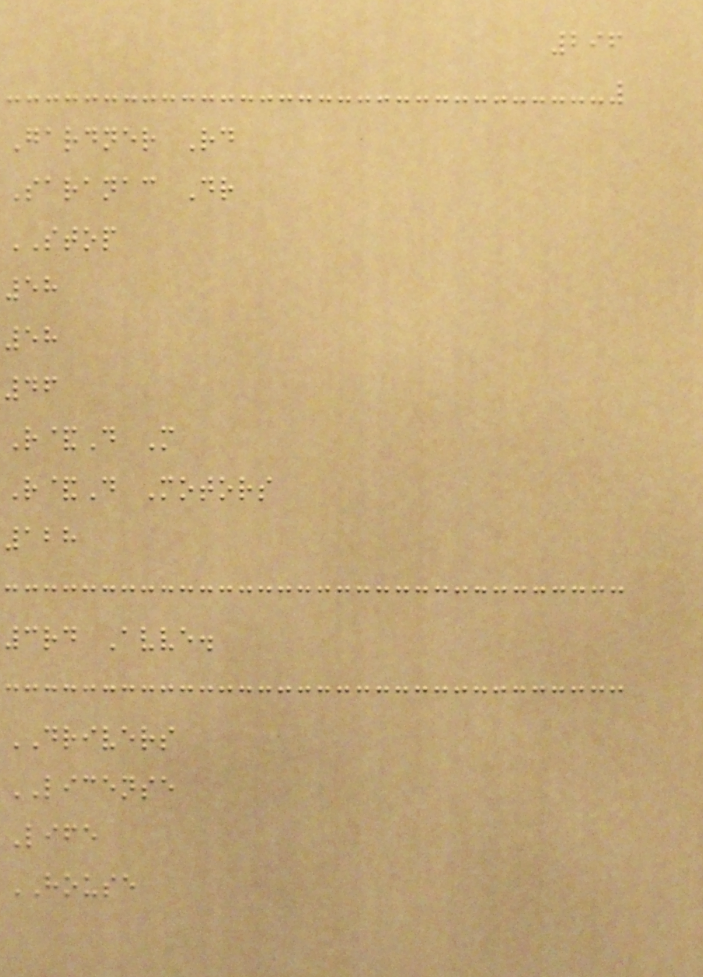296
Gardner Rd
Saranac Dr
STOP
58
58
46
R&D M
R&D Motors
128
3rd Avve.
DRIVERS
LICENSE
Life
HOUSE
